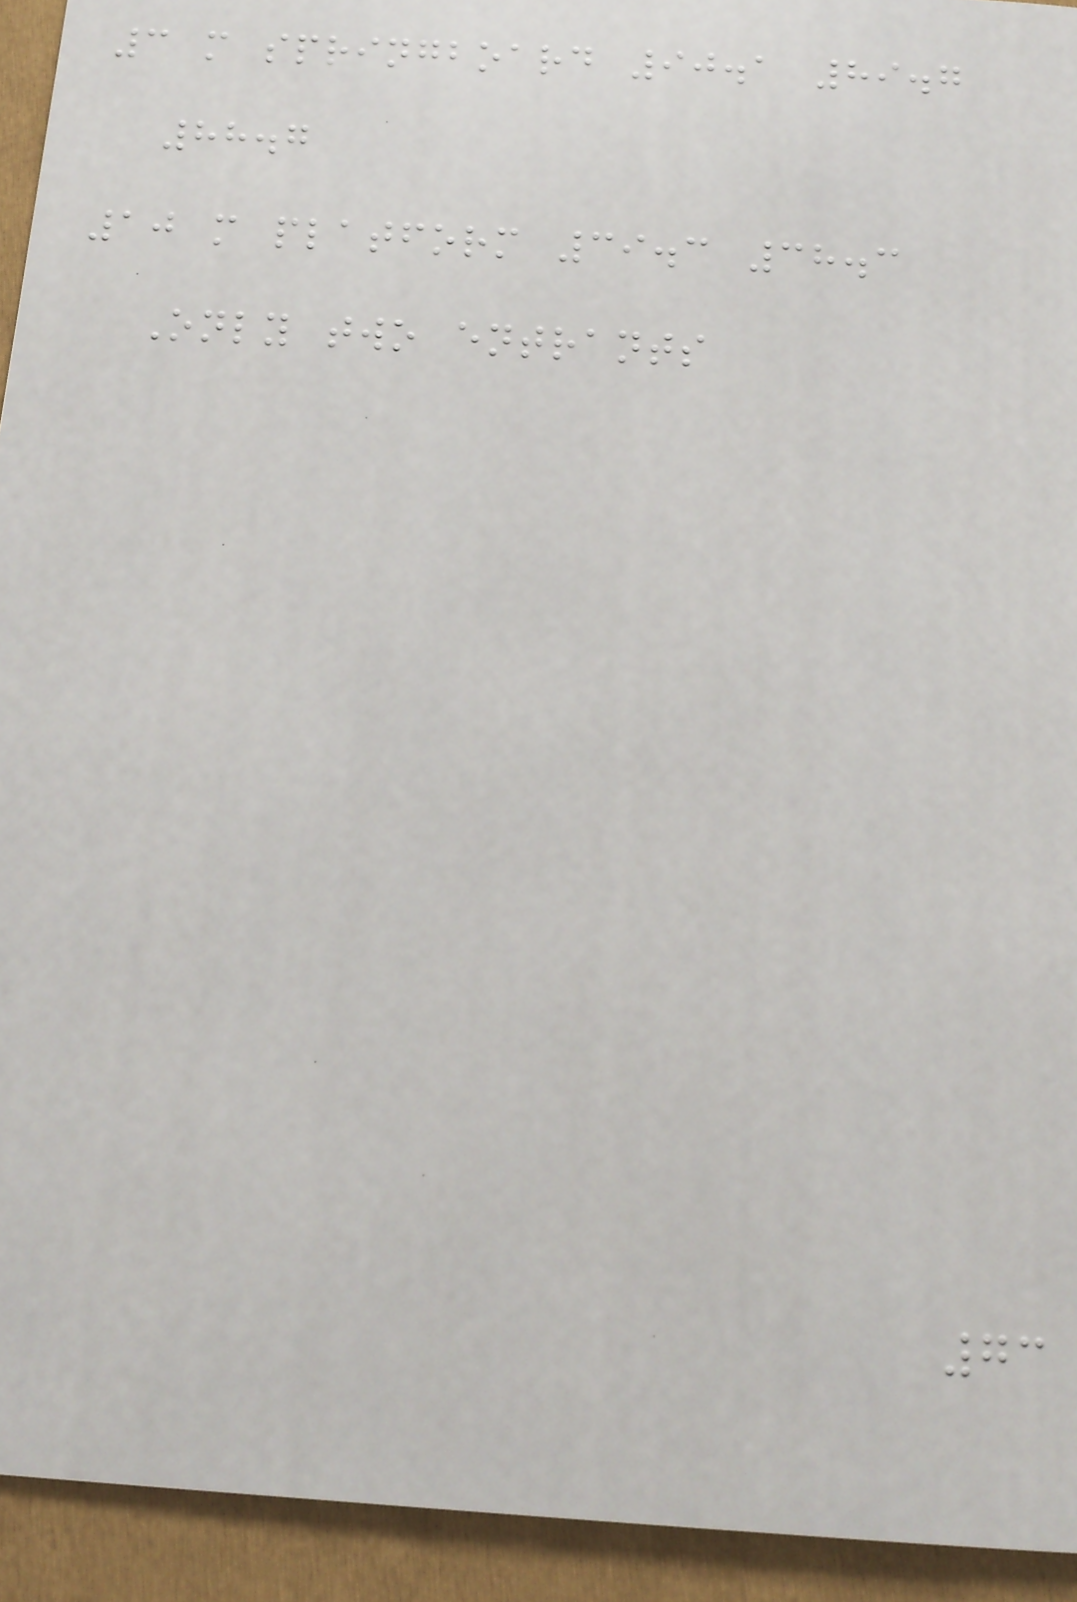3 m springboard 90.1 89.7
88.7
10 m platform 39.3 38.3
Only two entrants
73
